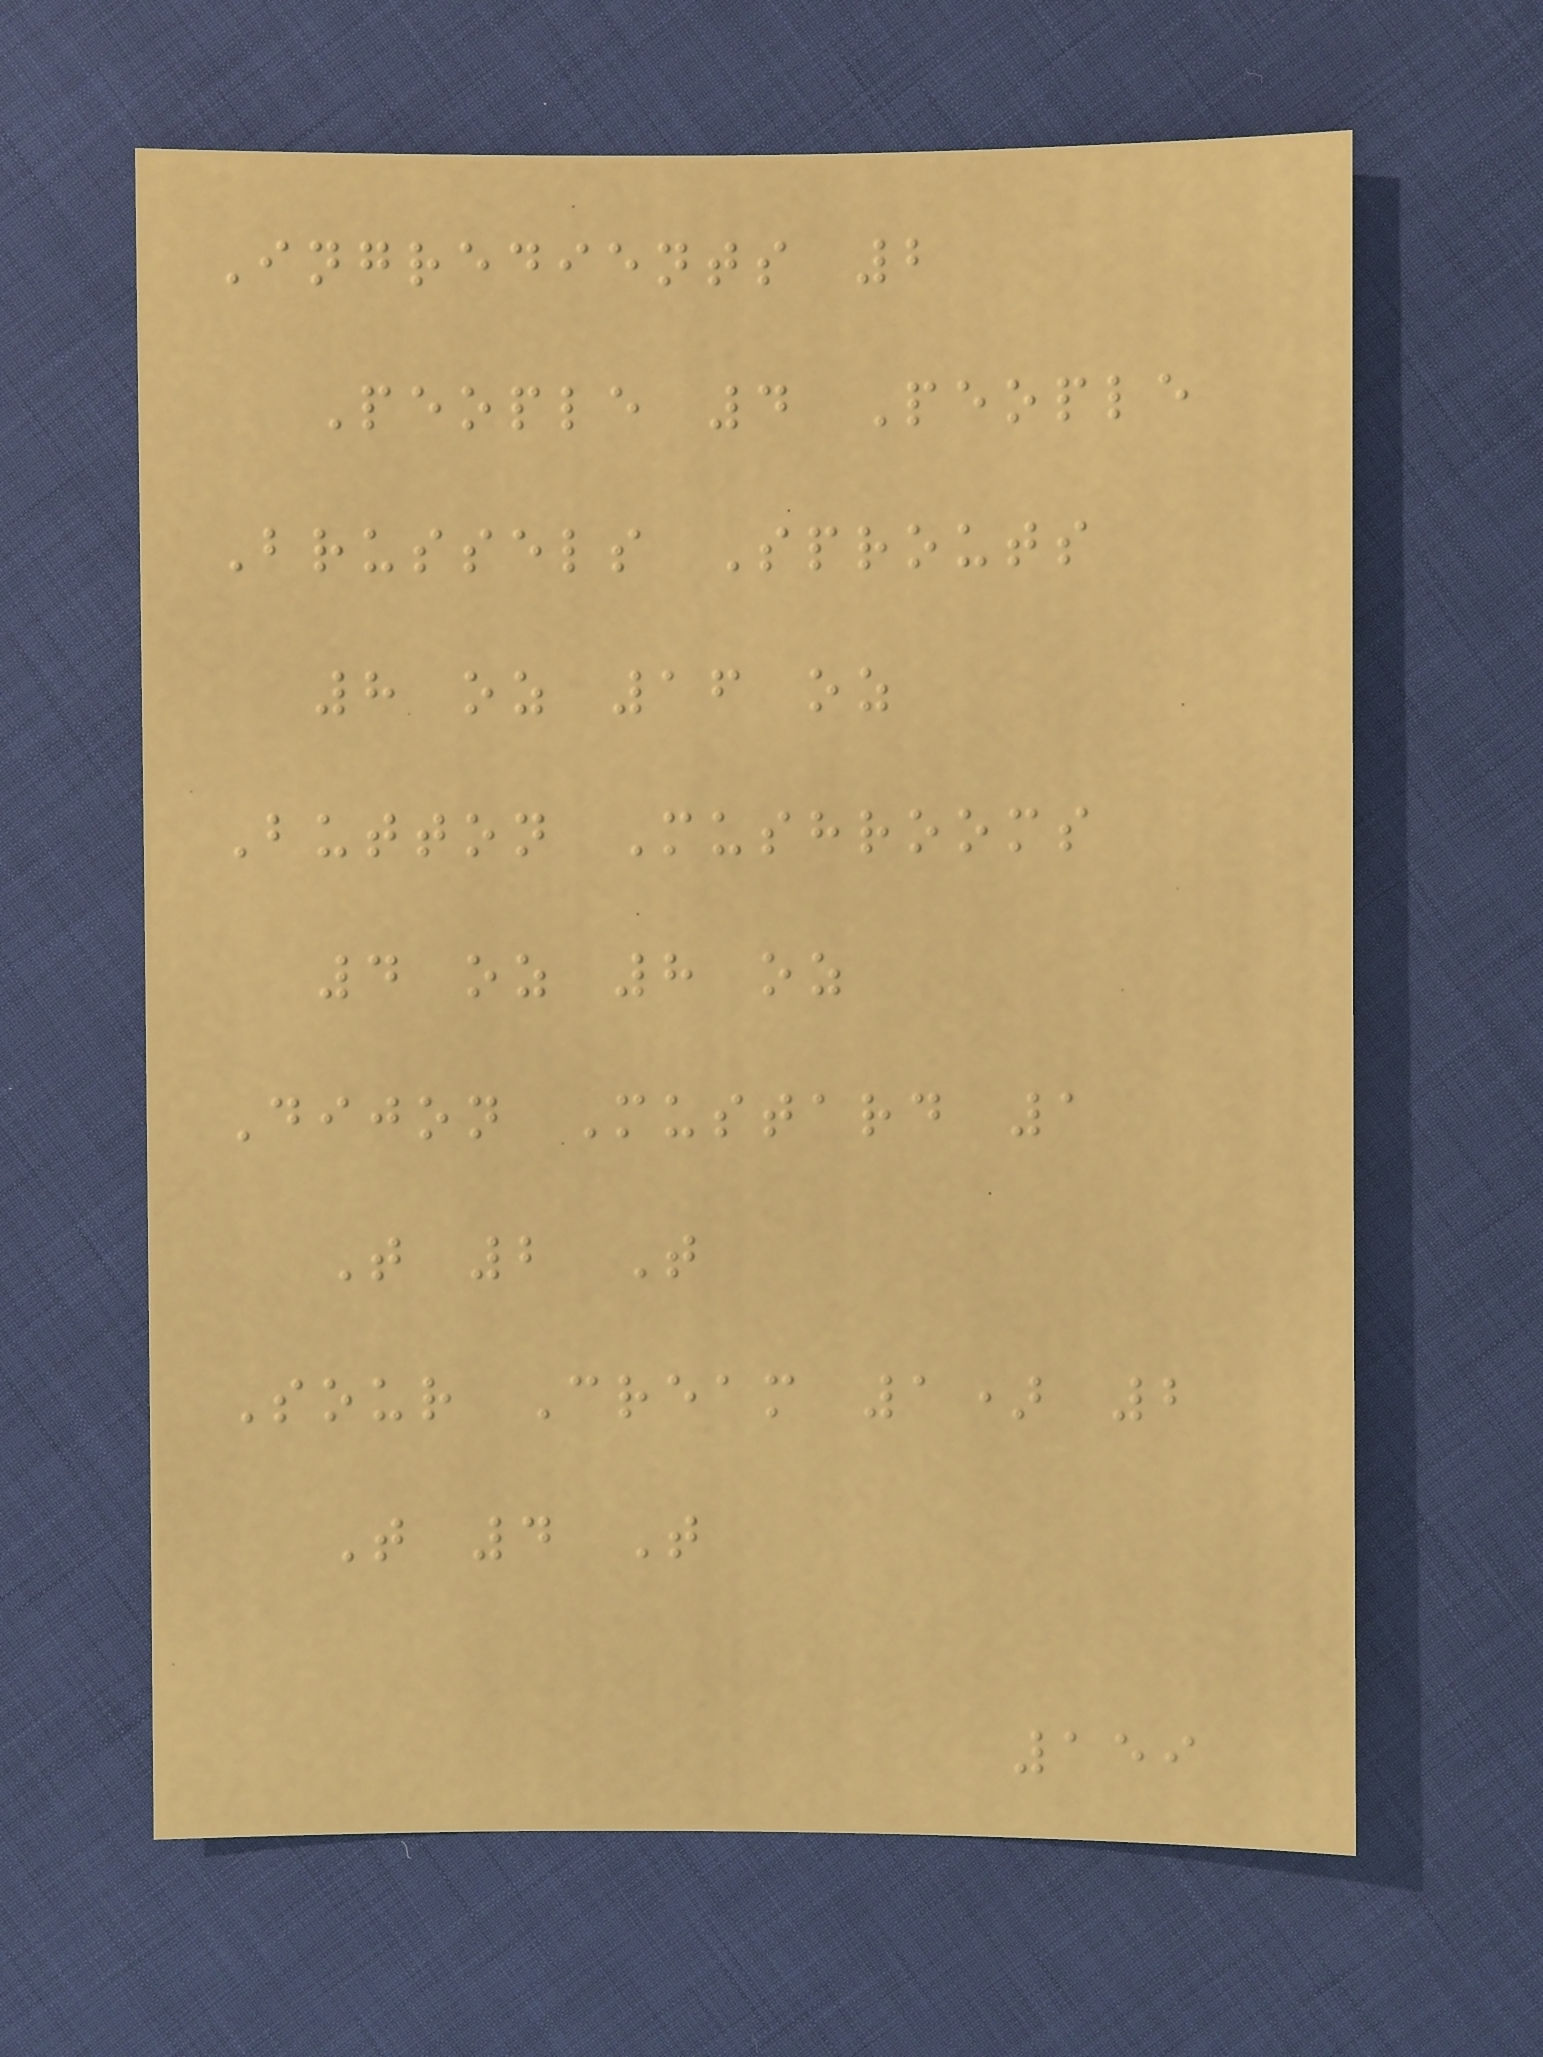Ingredients 2
People 4 People
Brussels Sprouts
8 oz 16 oz
Button Mushrooms
4 oz 8 oz
Dijon Mustard 1
T 2 T
Sour Cream 1) 2
T 4 T
159
